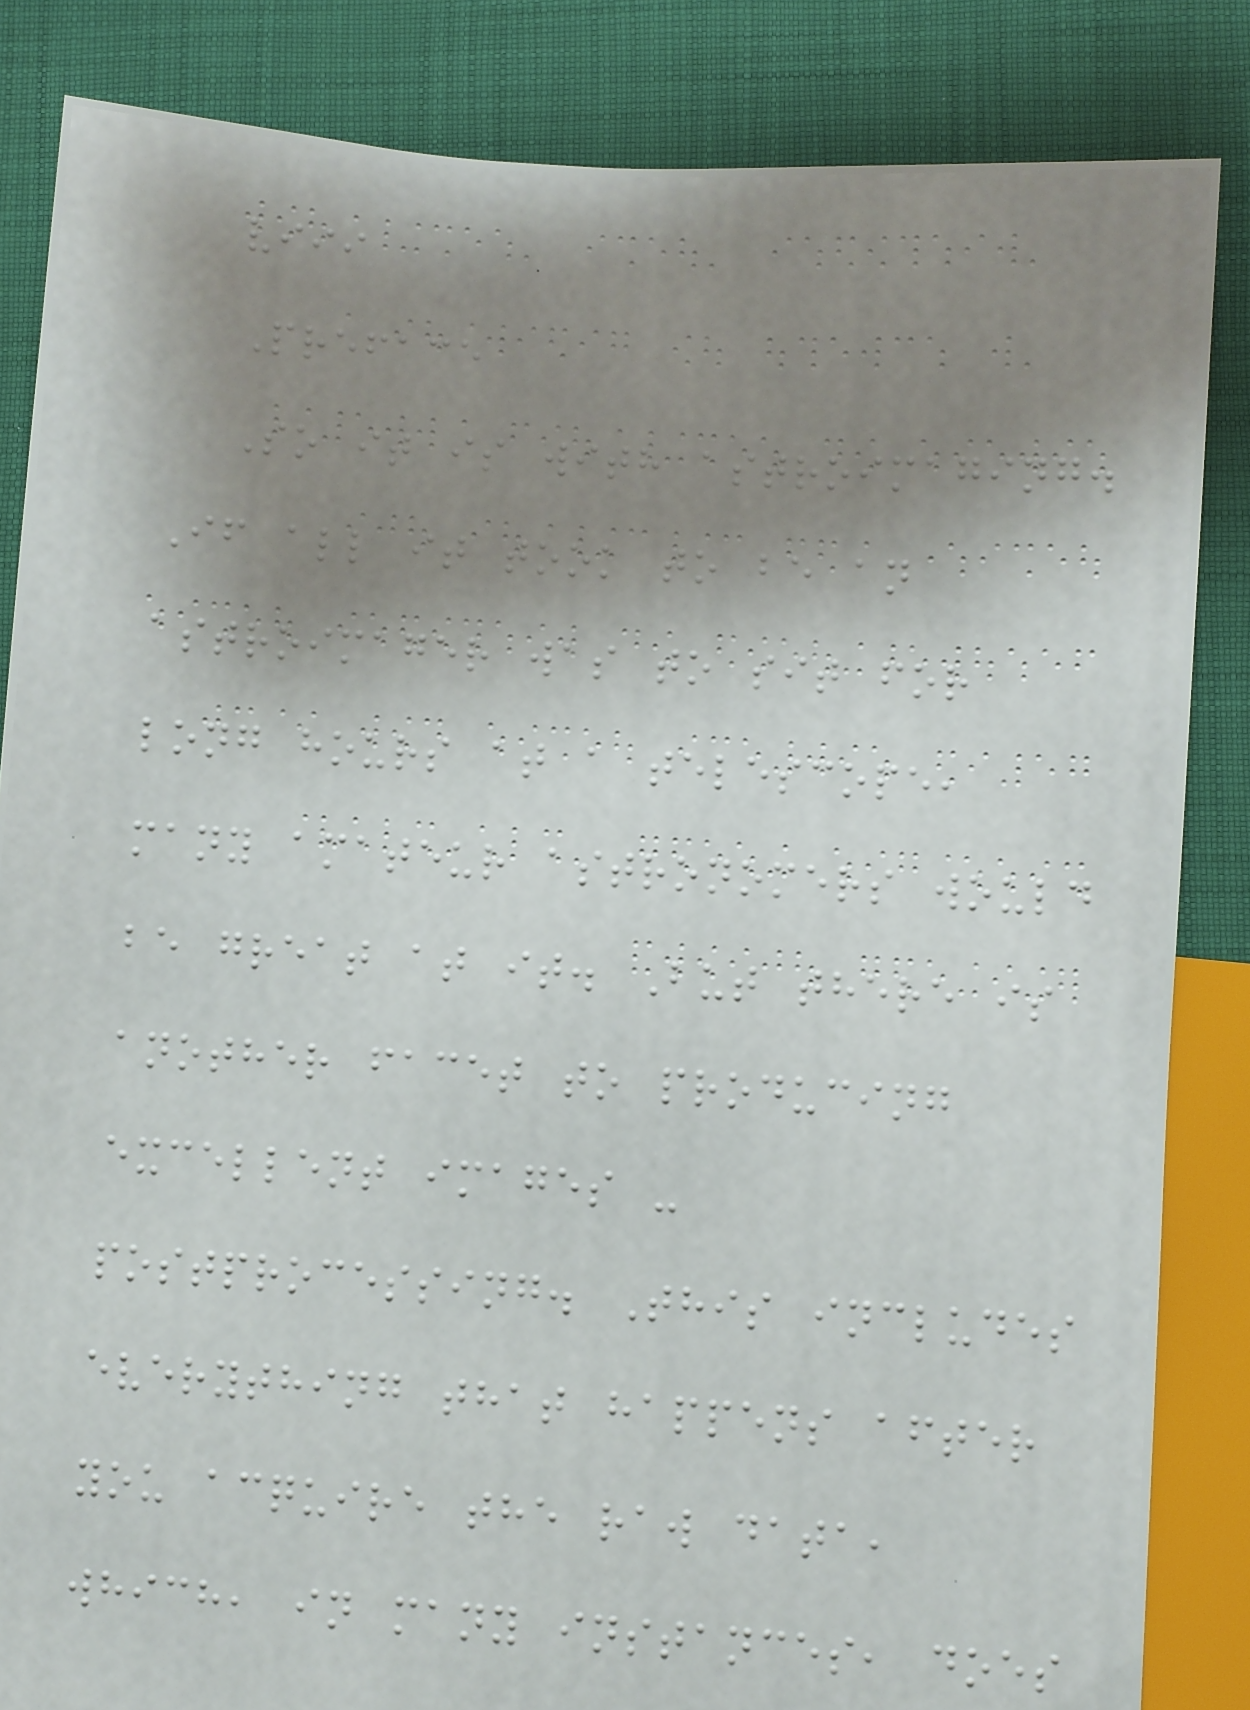viii
Preface
So it is with astroimaging.
If all it took to be an
astroimager was to sit for
long hours at a telescope,
many amateur astronomers would
be great at it. But there is
another facet to producing
excellent images -
postprocessing. This includes
everything that happens after
you acquire the raw data,
which, in many instances, does
